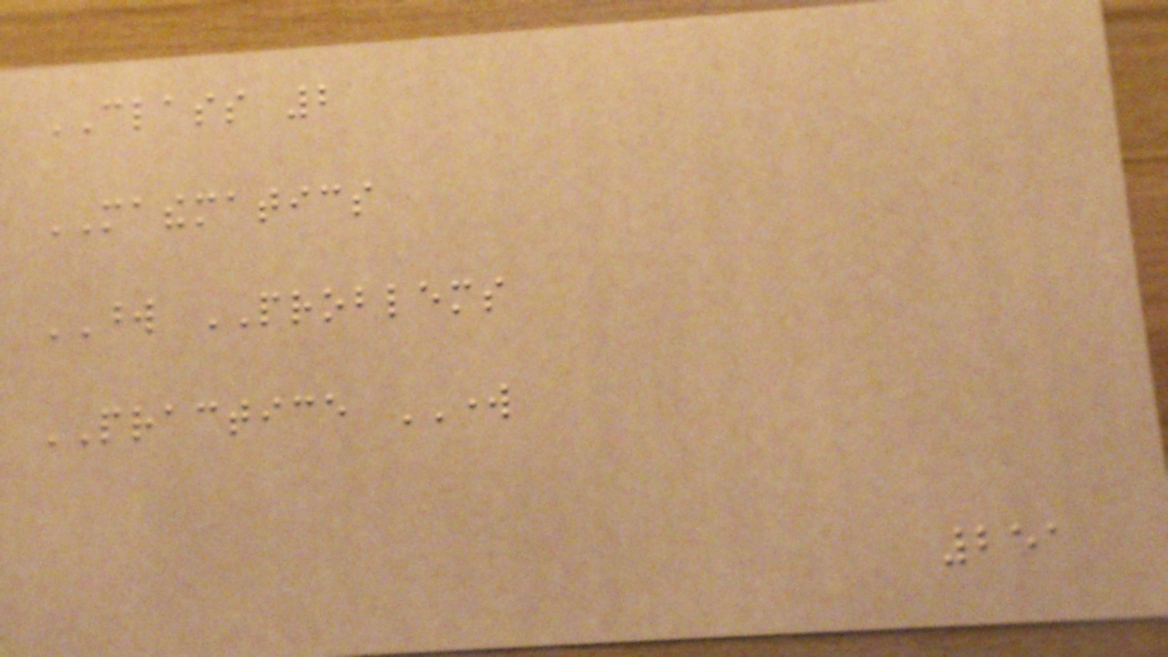CLASS 2
MATHEMATICS
WORD PROBLEMS
PRACTICE WORK
251
